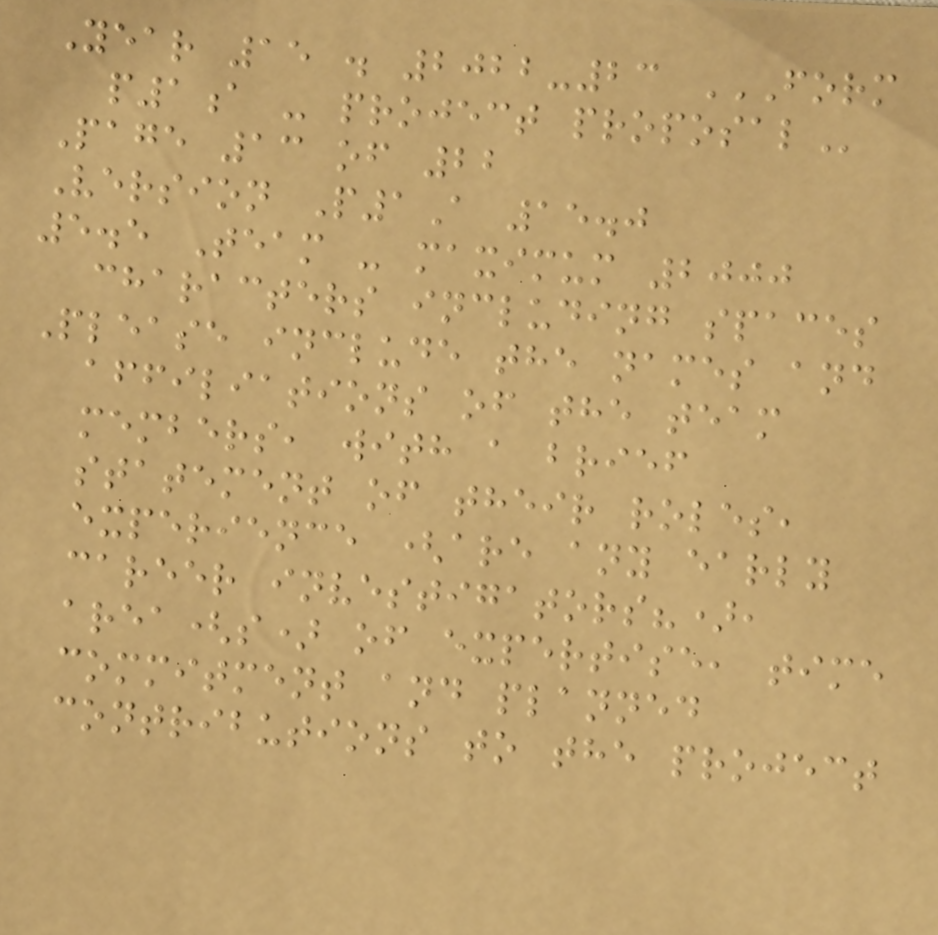Year 15 . 2022-23 FORM
P1A - PROJECT PROPOSAL
Page 13 of 22
Version P1A 15.0
5.5 Team - maximum 2000
characters including spaces
Please include the names and
affiliations of the team
members, with a brief
statement of their roles,
experience (are any early
career investigators?),
area(s) of expertise, time
commitment and planned
contributions to the project
